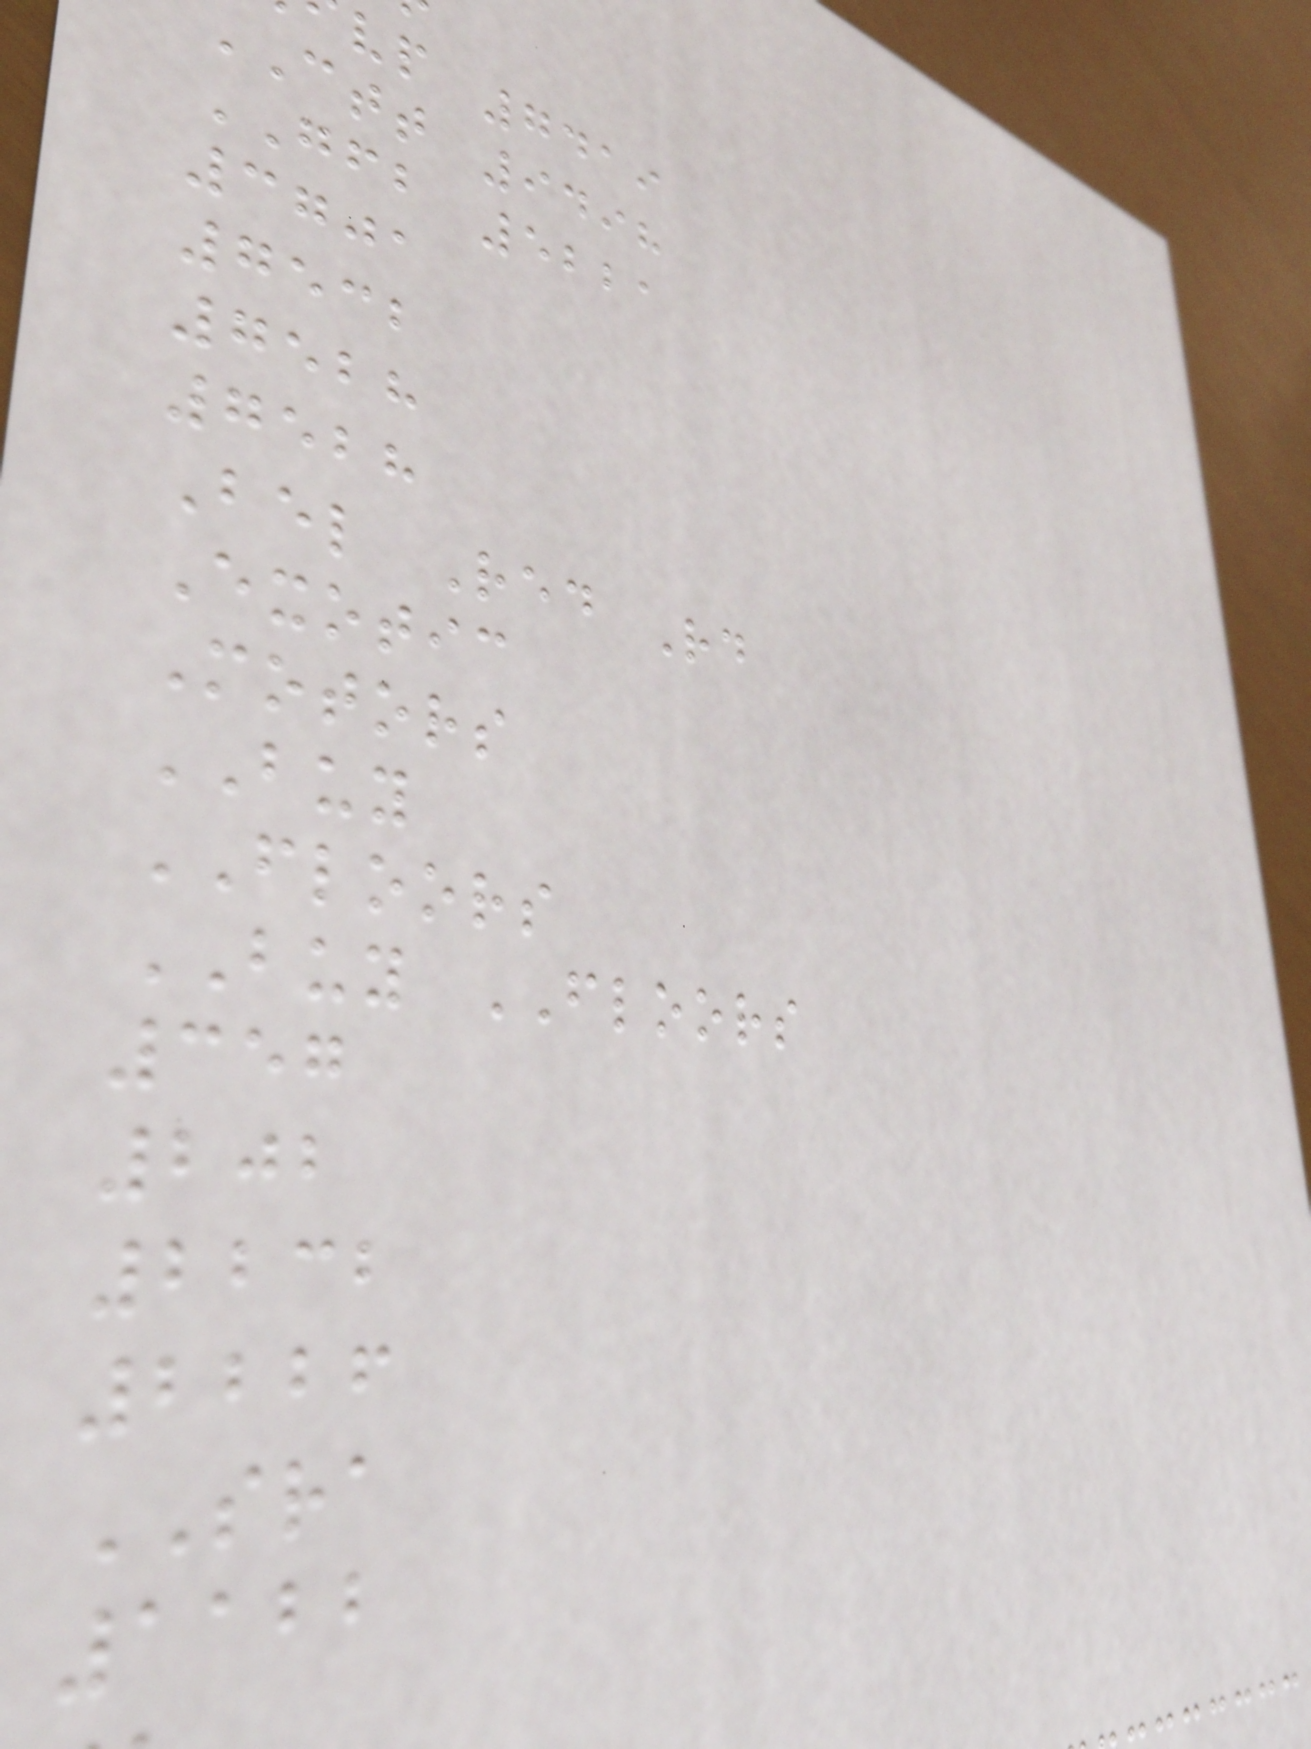vp 7419
ctt 9498
GFB 5221
3701
7532
7528
7528
Bel Red Rd
Exotic
Motors
BUY
FLOORS
BUY FLOORS
357
202
2232
2226
SRA
1122
